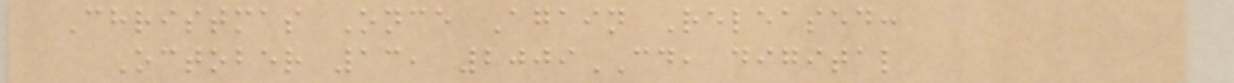Christmas Once Again Released:
October 13, 2009CD, digital
